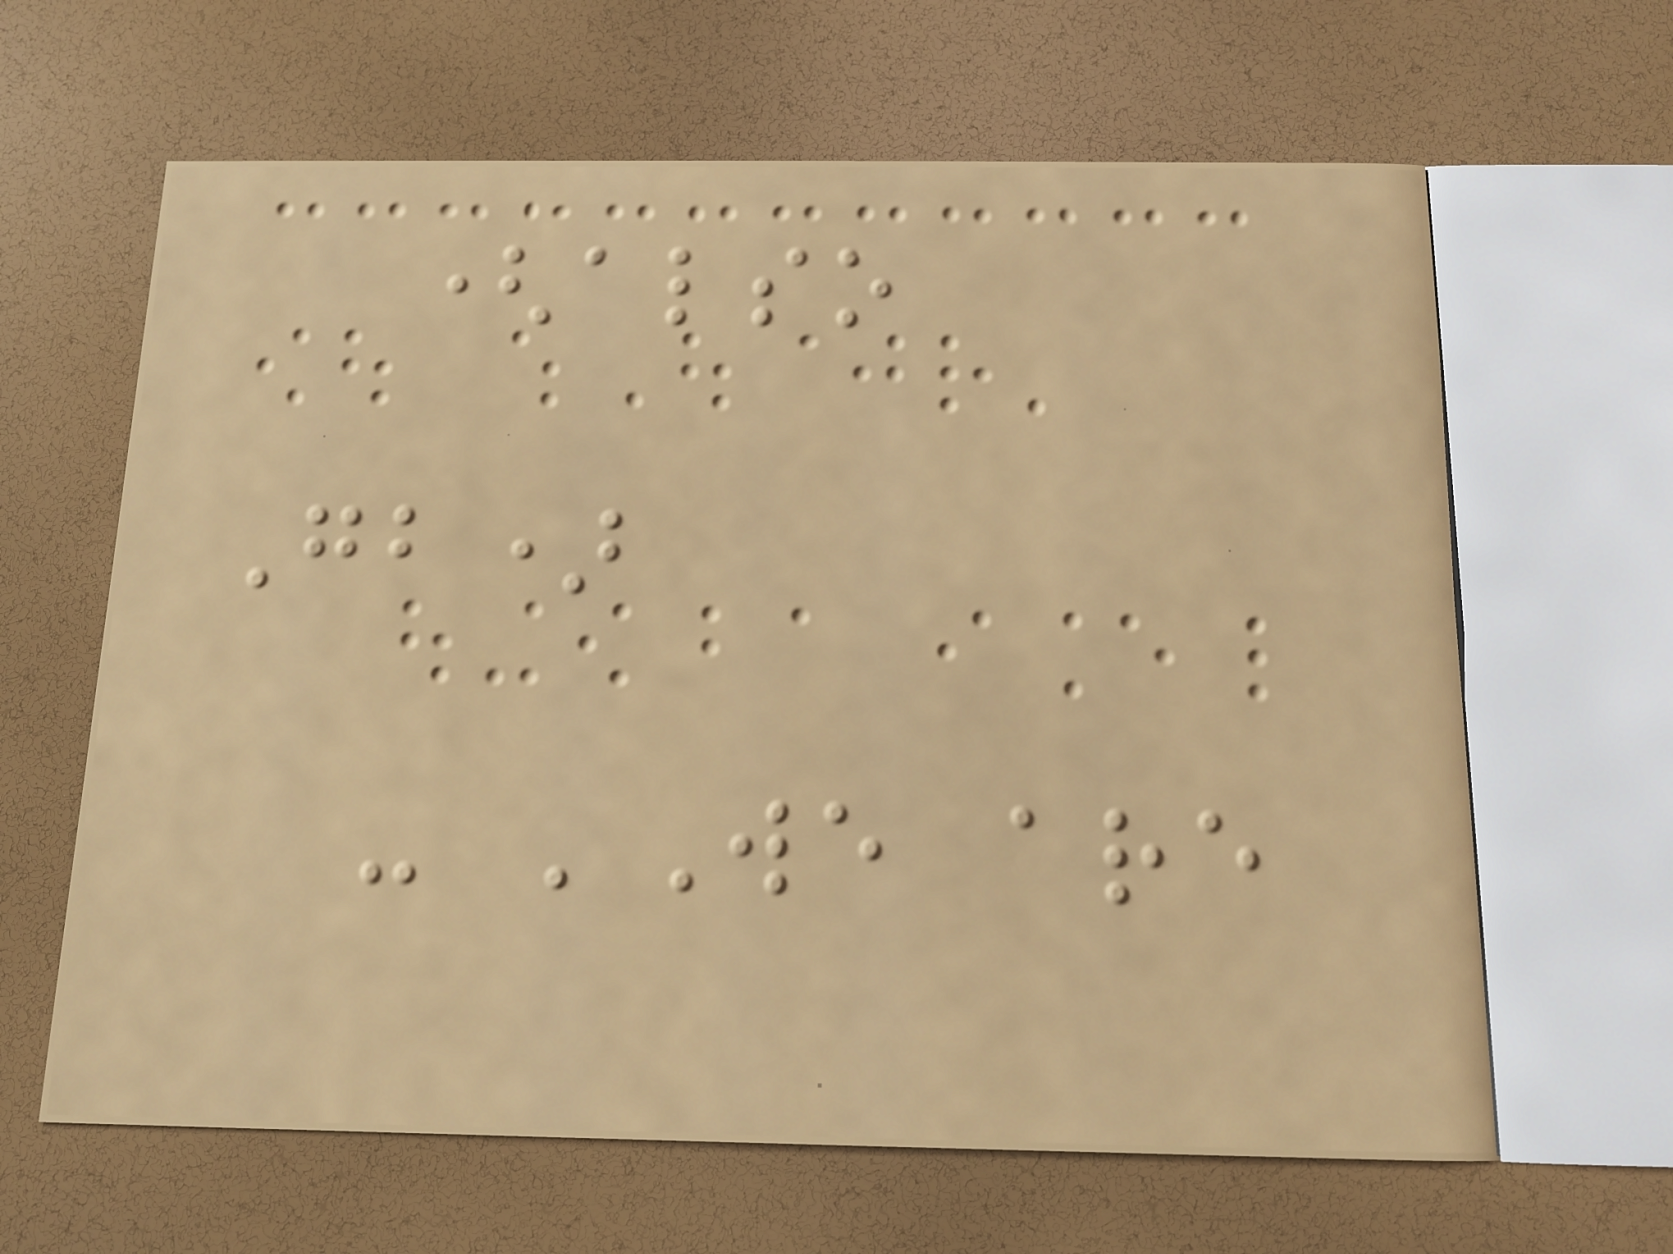(also
Gb)
- 'We are
